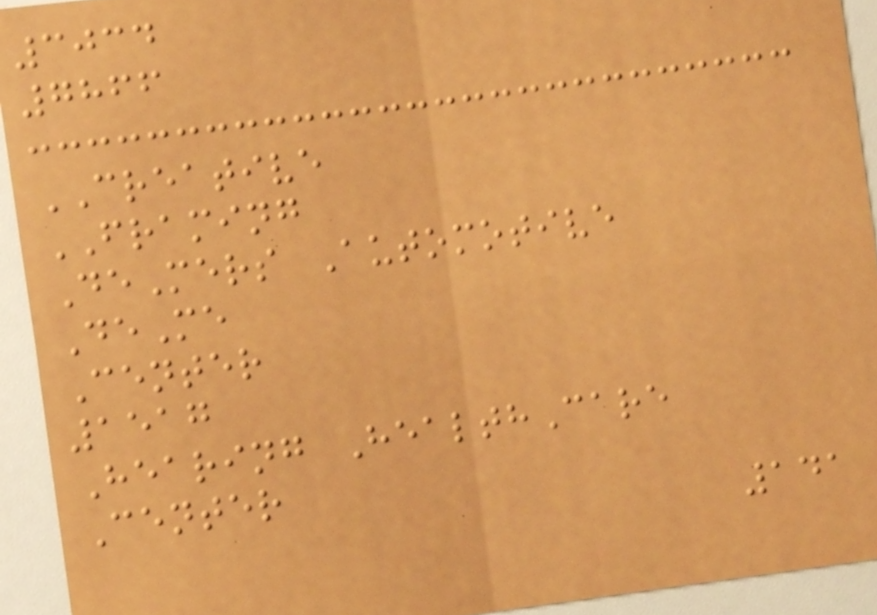3034
7866
CREATIVE
FRAMING
DeMers Automotive
DeMe
Center
1517
Hearing HealthCare
Center
141
